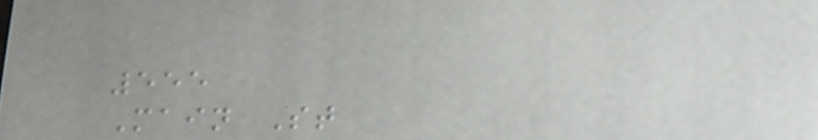555
Main St
